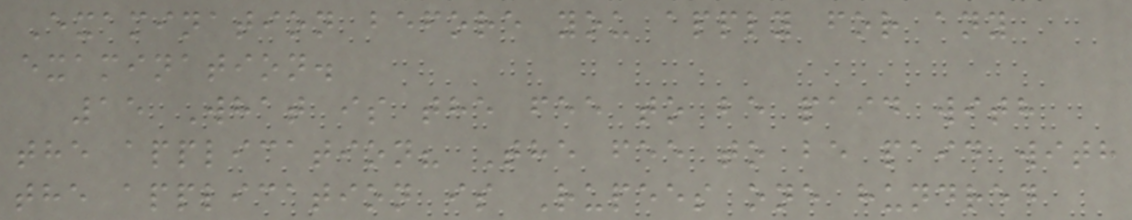Examination before you apply for any
examination.
15 What is the fee to be paid with
the application? The fee to be paid with
the application is Rupees one hundred
